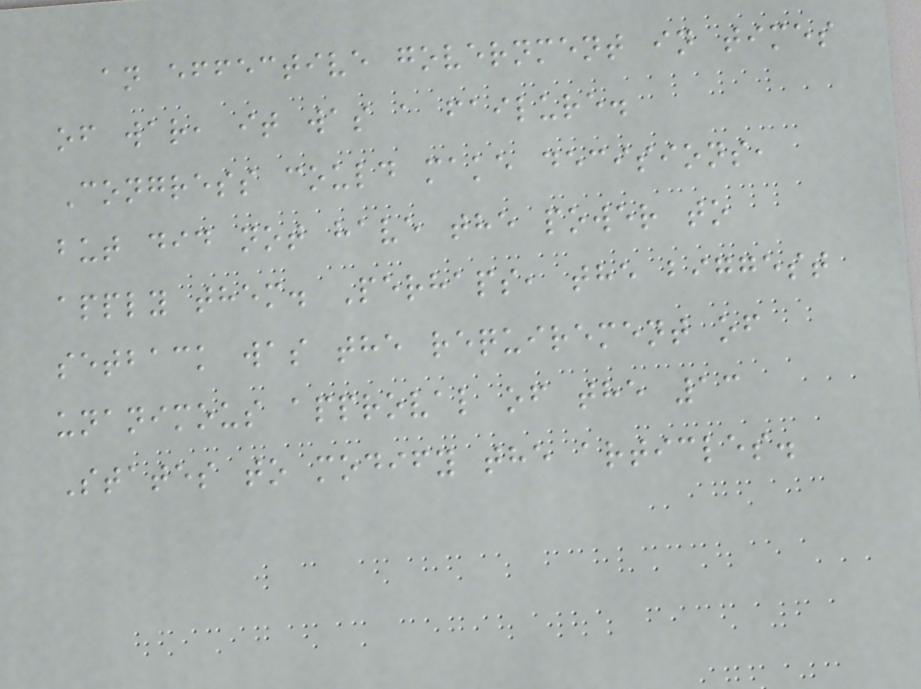an effective government in times
of war, it was a failure.
Congress could make decisions,
but did not have the power to
apply them. Perhaps, the biggest
setback was the requirement of
unanimous approval of the 13
States to modify the articles.
